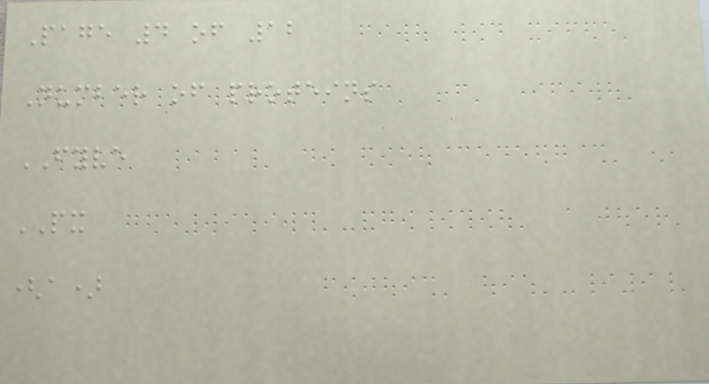Page 4 of 12
Number of proteins
FYVE
PX
(a)
